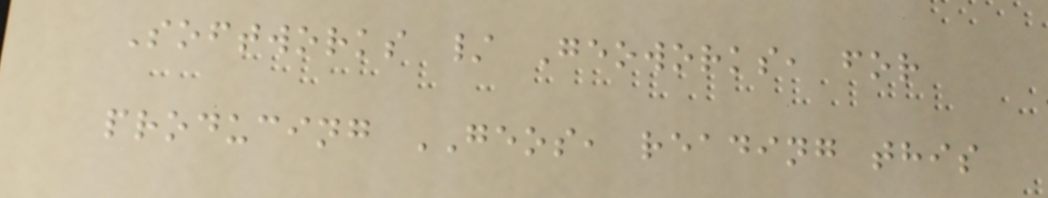Softworks / Geoworks, for
producing GEOS, reading this
